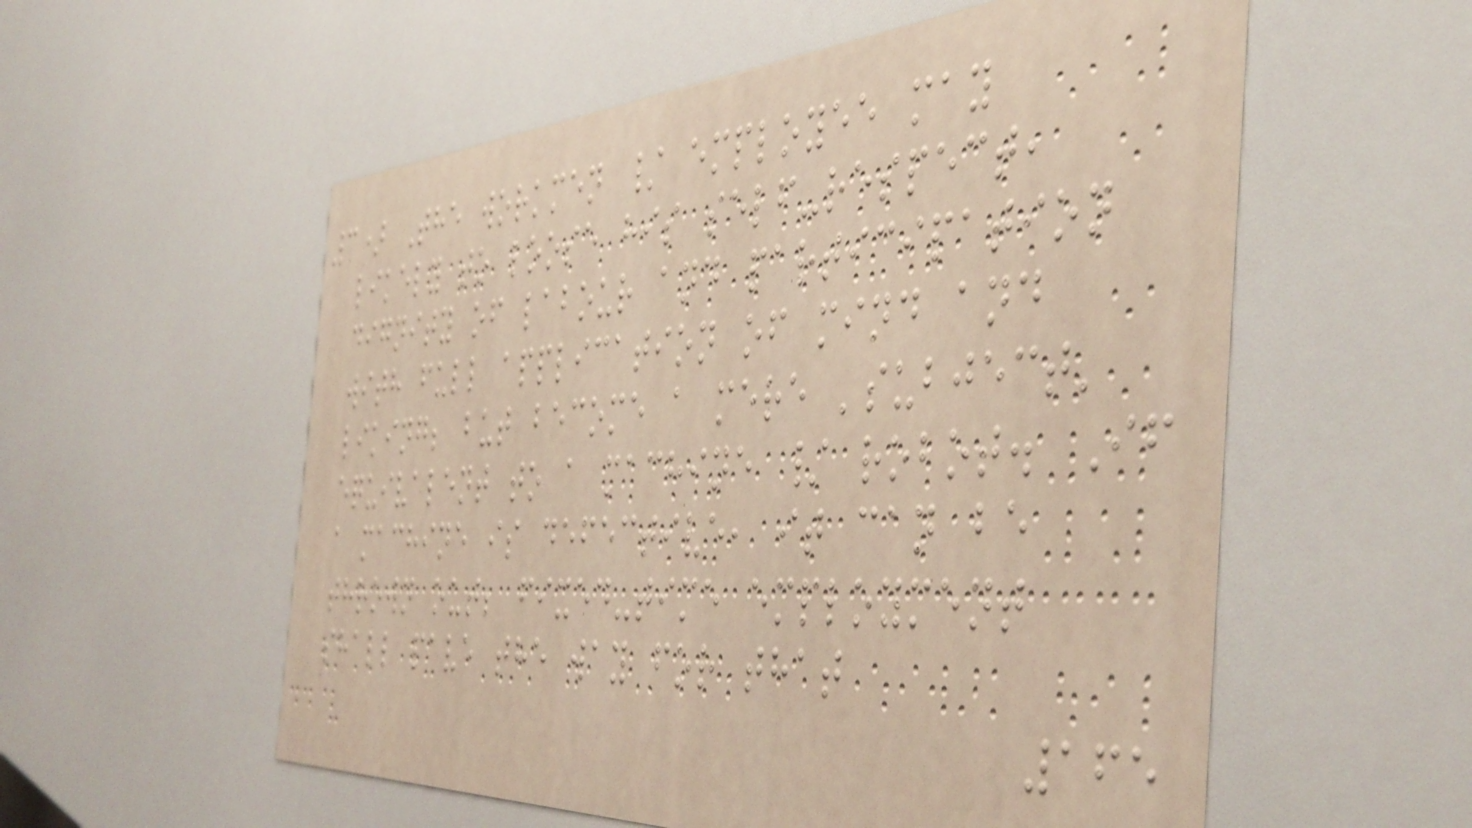3) The workmen / employee may
likely to loose his self-respect,
dignity of labour and participation
with full application of mind and
liking; but become a mere 'subject'
equivalent to a machine / robot. If
a machine is defective, it can be
thrown out; fixed-time employment
shall pave the way for that
165
